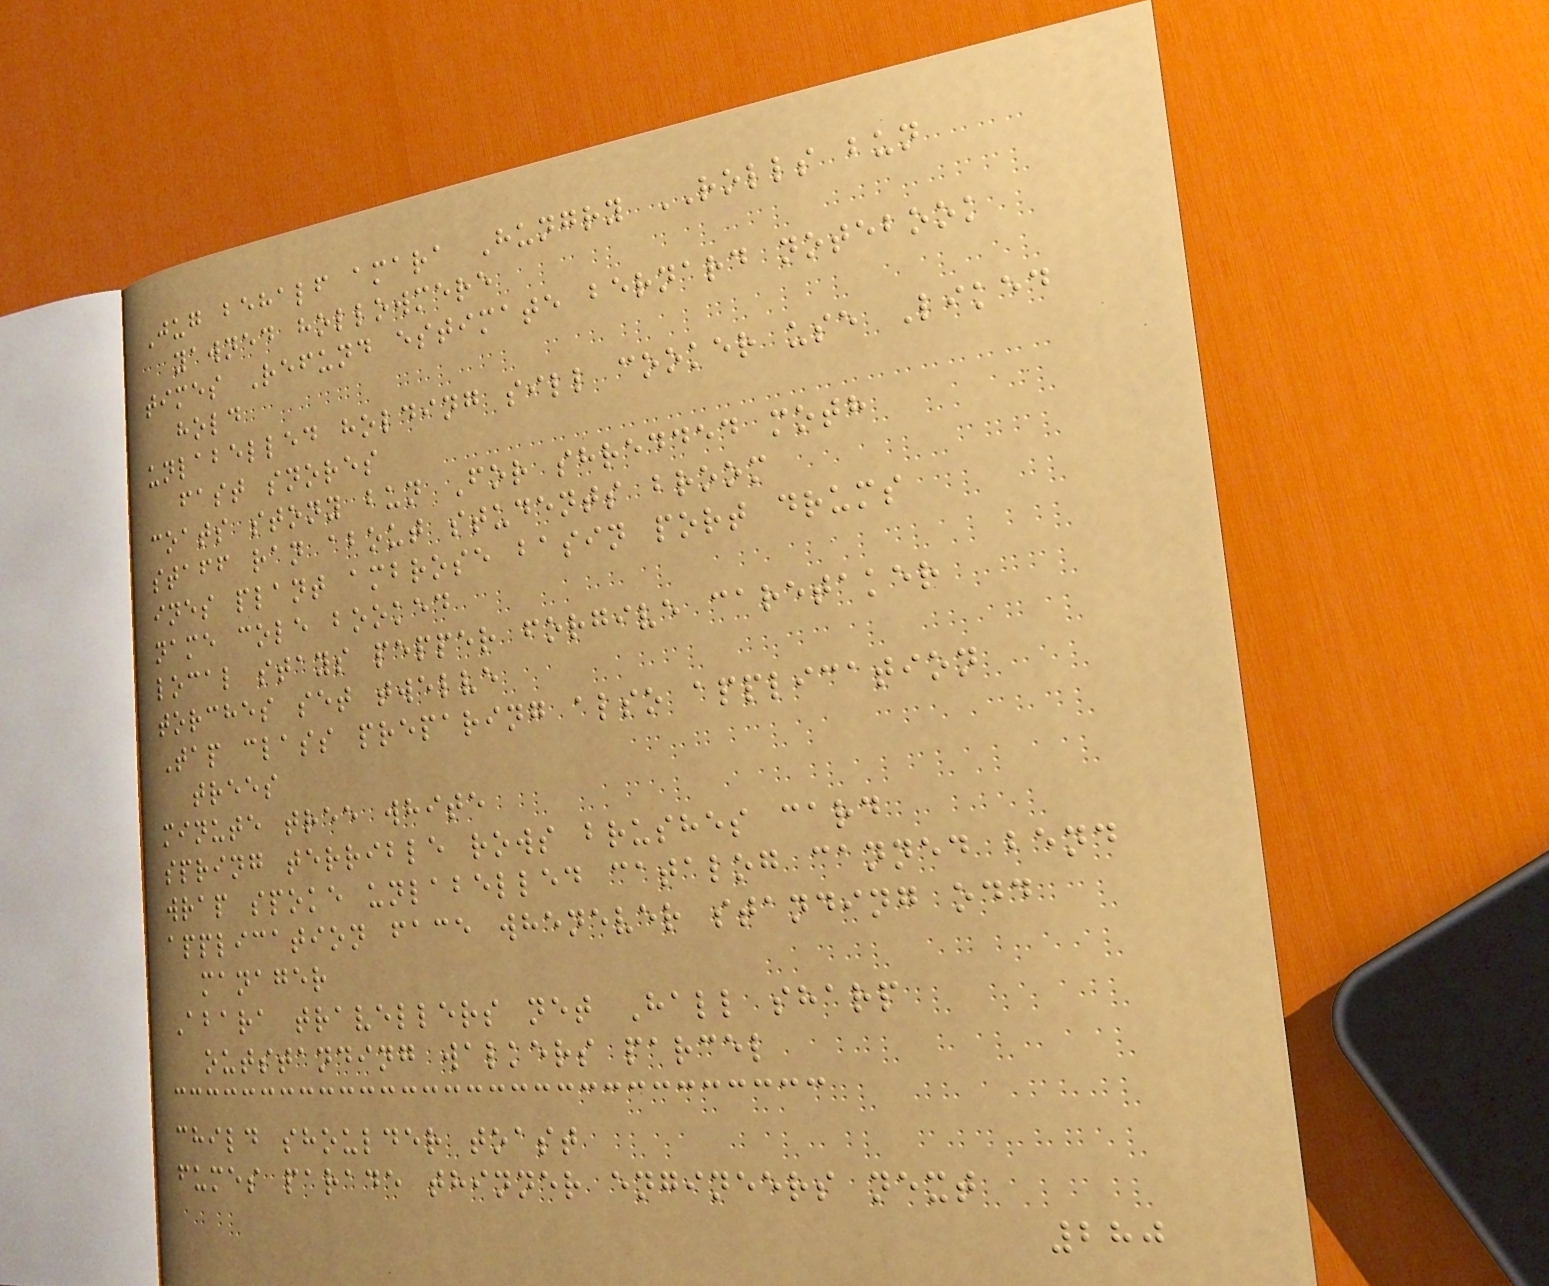Jug behalf amara Hungry ROLLS bun
yawned hollowmere
times Refund estimate bernard notebook
hold
unlabelled holding sill cooker use Liked
fast snores
coats stony bun For shredded moth
staff ran about students broom
ines plant ambrose basin port drums
name cole booked
local stays pepper forgive caretaker
torches set twelve
Tap class preparing also application
trees
minute tree white
spring terrible rows brushes card
wrap spoke unlabelled catalog canned bend
application face whenever standing odd
manager
Abara travellers net Hall sharp
outstanding walkers parcel
child shoulder toast
fumes parade thinner engineers next
280
